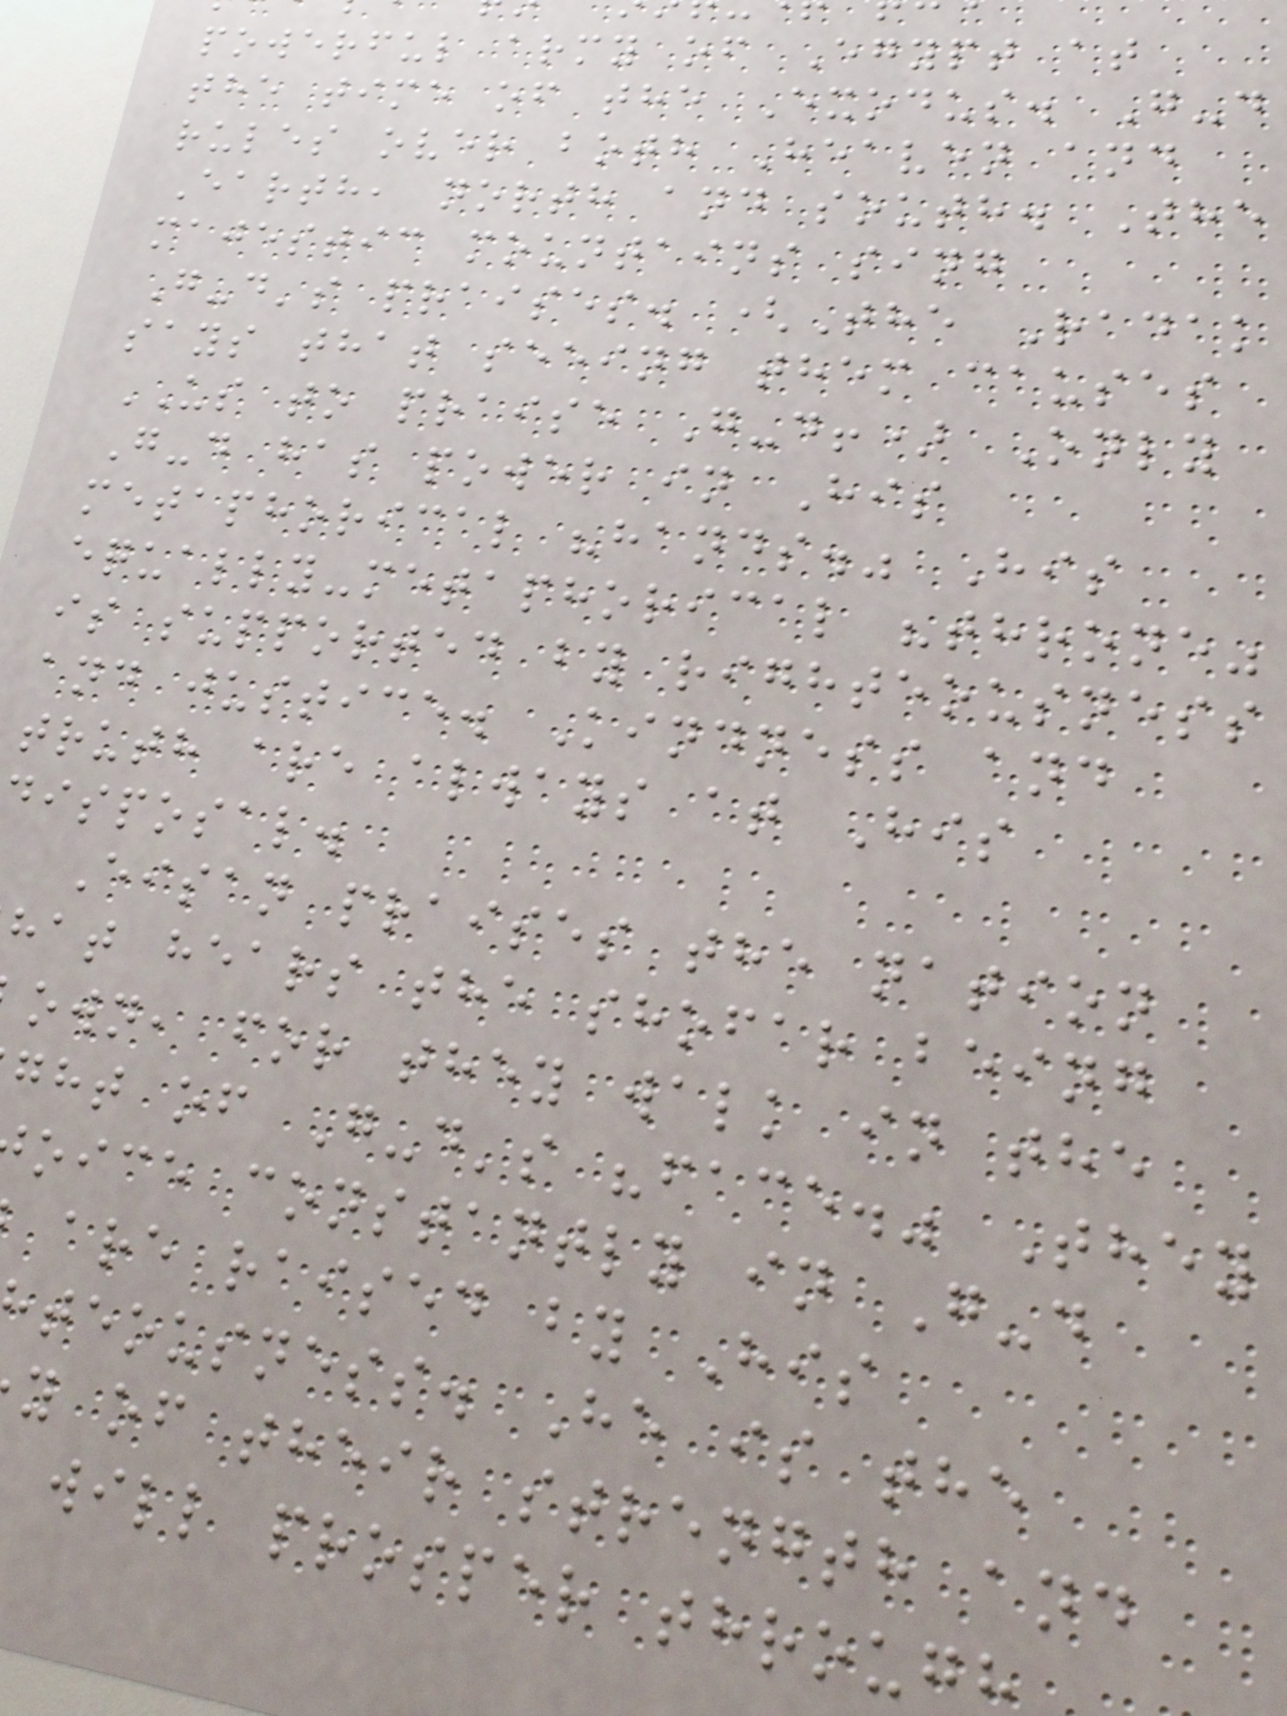powerful army of Egypt at
the time of the Exodus. G-d
rules over both Heaven and
Earth, north and south. The
majestic mountains sing
G-d's praises. (The Radak
says that seeing them causes
US to praise G-d!) Only
G-d has power in His
metaphorical "hands." His
equally-metaphorical "throne"
is supported by righteousness
and justice. Kindness and
truth are always at His
disposal.
Eisan praises the nation
hat hears the shofar being
own, for they walk in the
ght of G-d's "face." They
oice constantly in G-d
are raised by His
teousness. He is the
y of their strength and
will prosper throug
